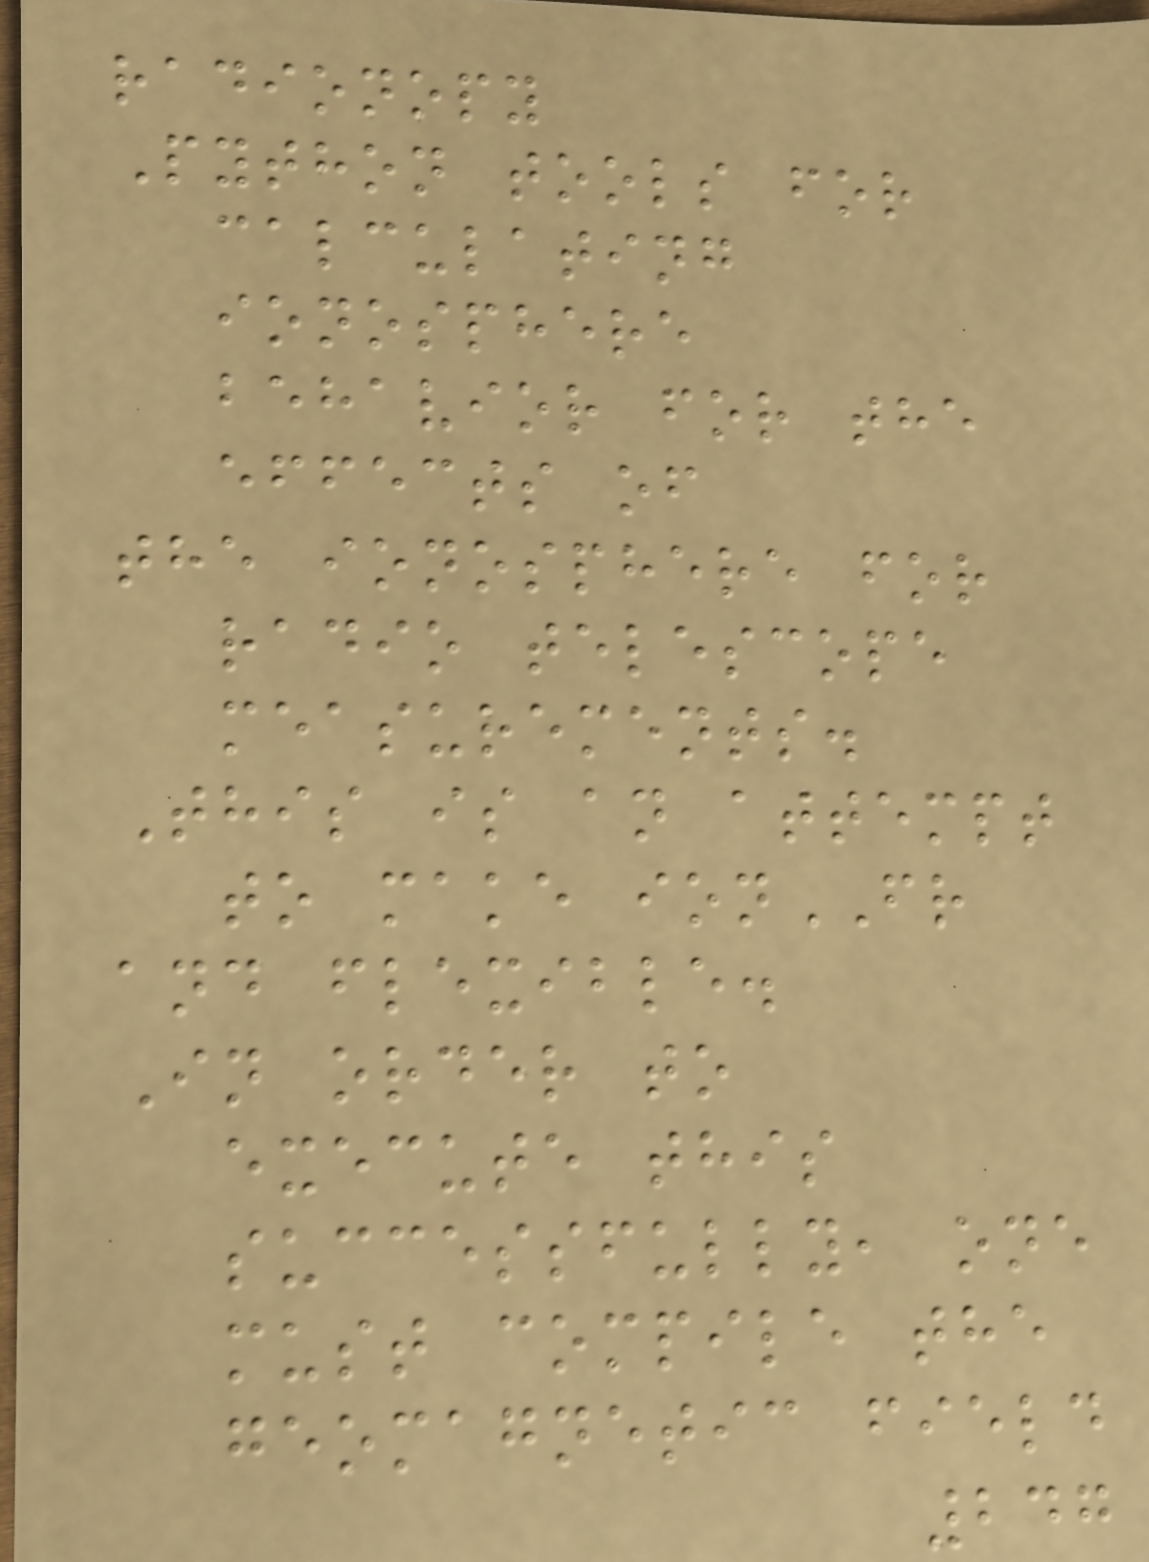radionopy
Python tools for
calculating
ionosphere
behavior for the
effects of
the ionosphere for
radio telescope
measurements.
This is an attempt
to make ionFR
and flexible.
In order to
execute this
successfully, one
must compile the
geomagnetic field
247
